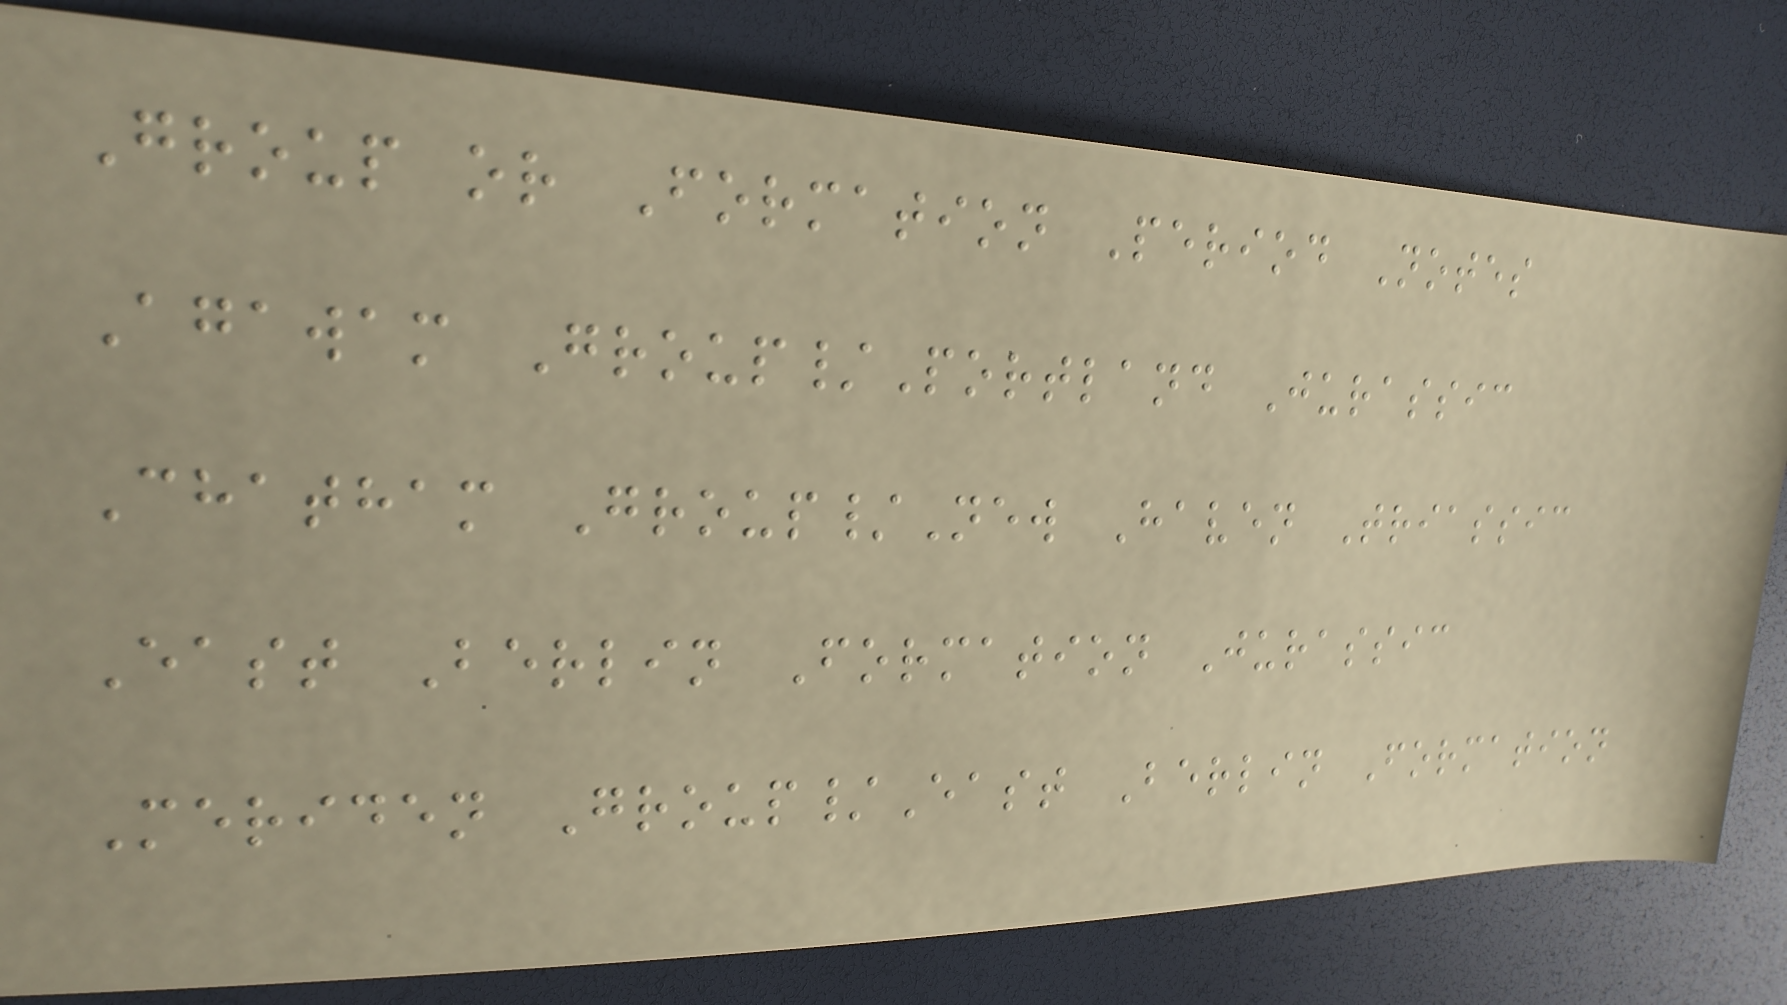Group or Formation Period Notes
Agawam Group/Portland Jurassic
Chatham Group/New Haven Triassic
East Berlin Formation Jurassic
Meriden Group/East Berlin Formation
